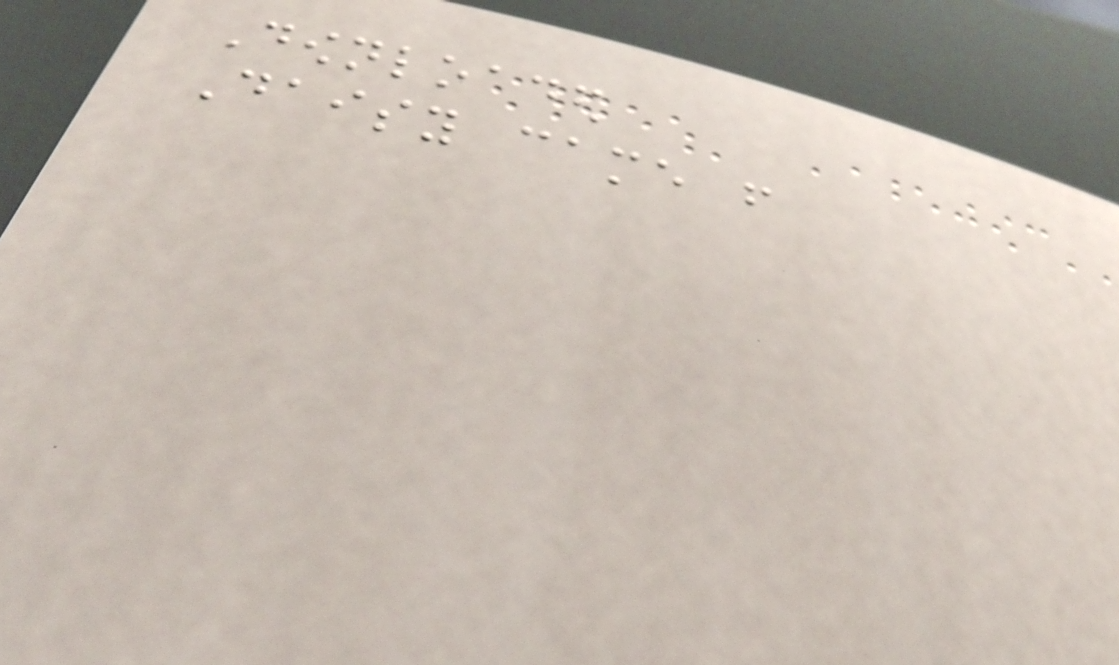Downloaded
Daisy came from
